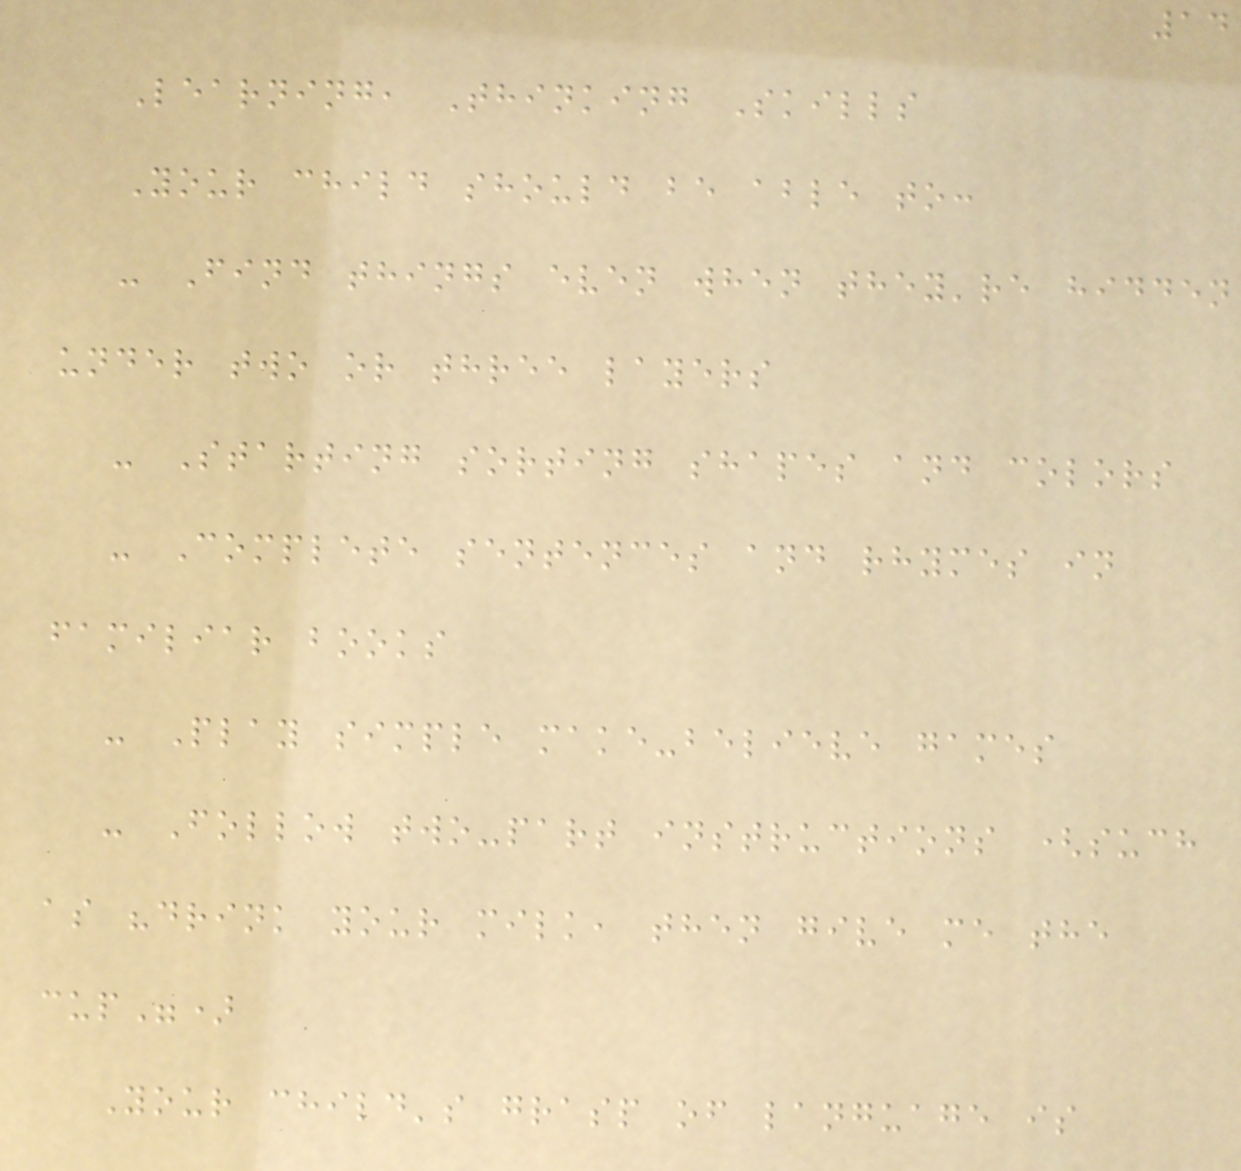14
Learning, Thinking Skills
Your child should be able to:
- Find things even when they're hidden
under two or three layers
- Starting sorting shapes and colors
- Complete sentences and rhymes in
familiar books
- Play simple make-believe games
- Follow two-part instructions (such
as "drink your milk, then give me the
cup")
Your child's grasp of language is
